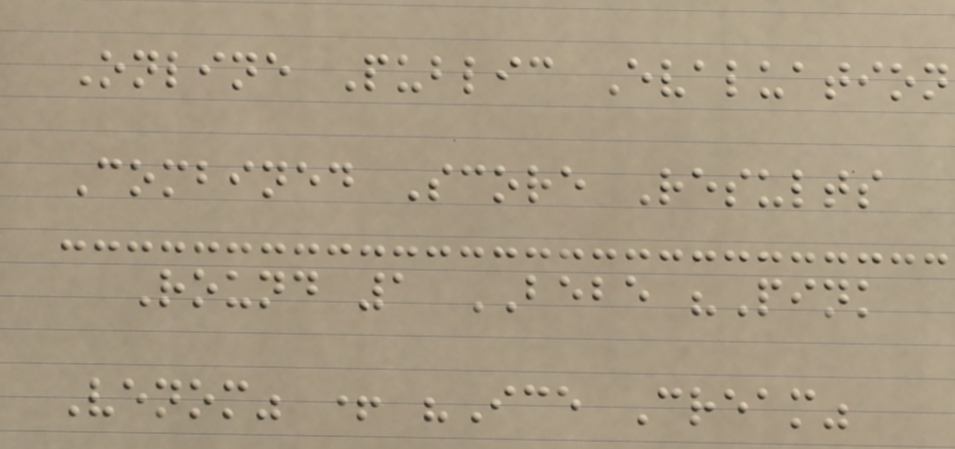Online Public Evaluation
Combined Score Results
Round 1 BEBE "Pink
Venom" + "Ice Cream"
